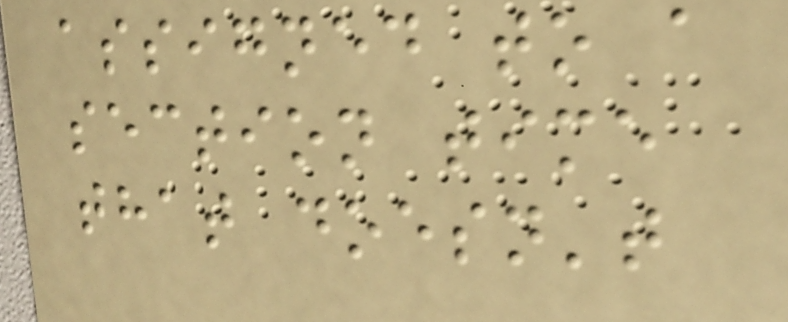assigned to a
section time
that doesn't
